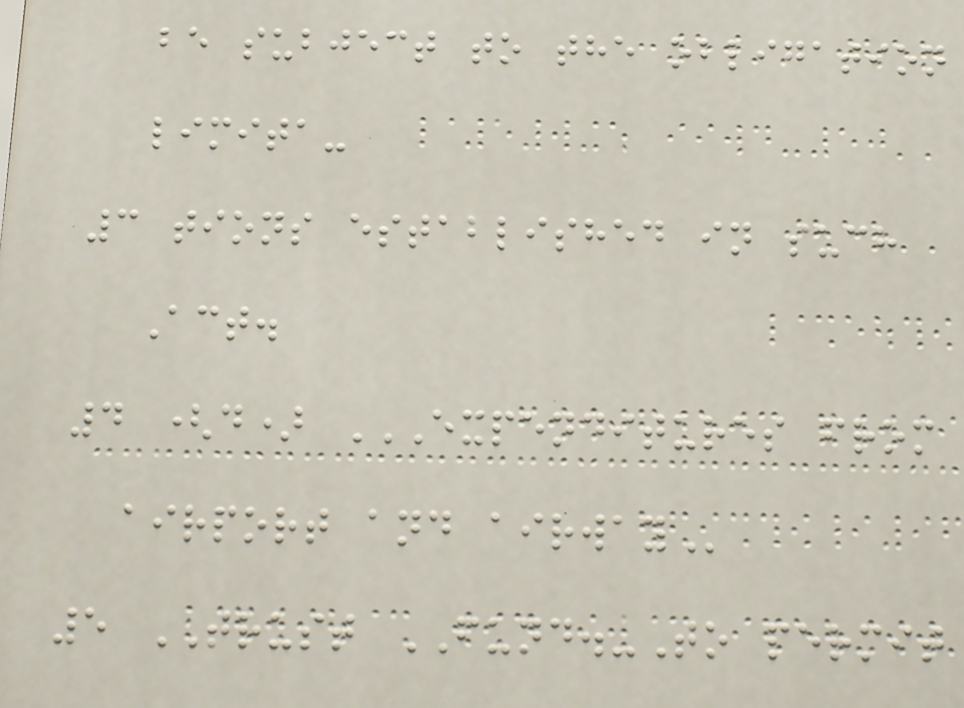be subject to the obligation
limita-
3 tions established in such
Act.
4 (d) EXPENDITURES FROM
AIRPORT AND AIRWAY
5 TRUST FUND.-To permit
